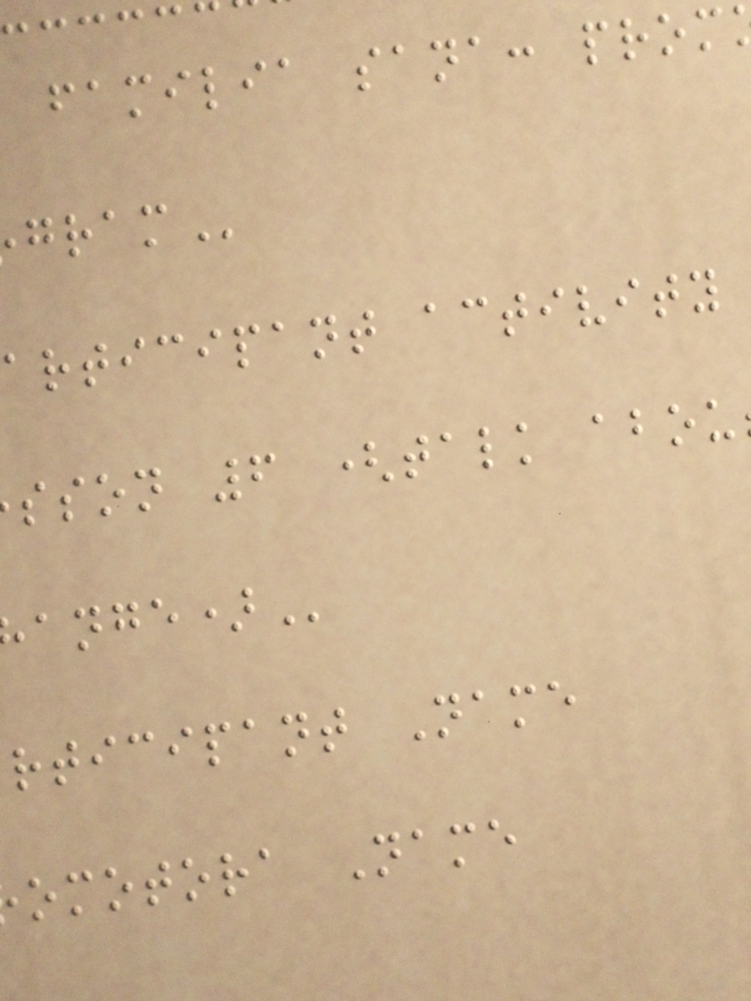familia sana:
articipant activity
sson 6 (talk
rticipant Name
omotora Name
